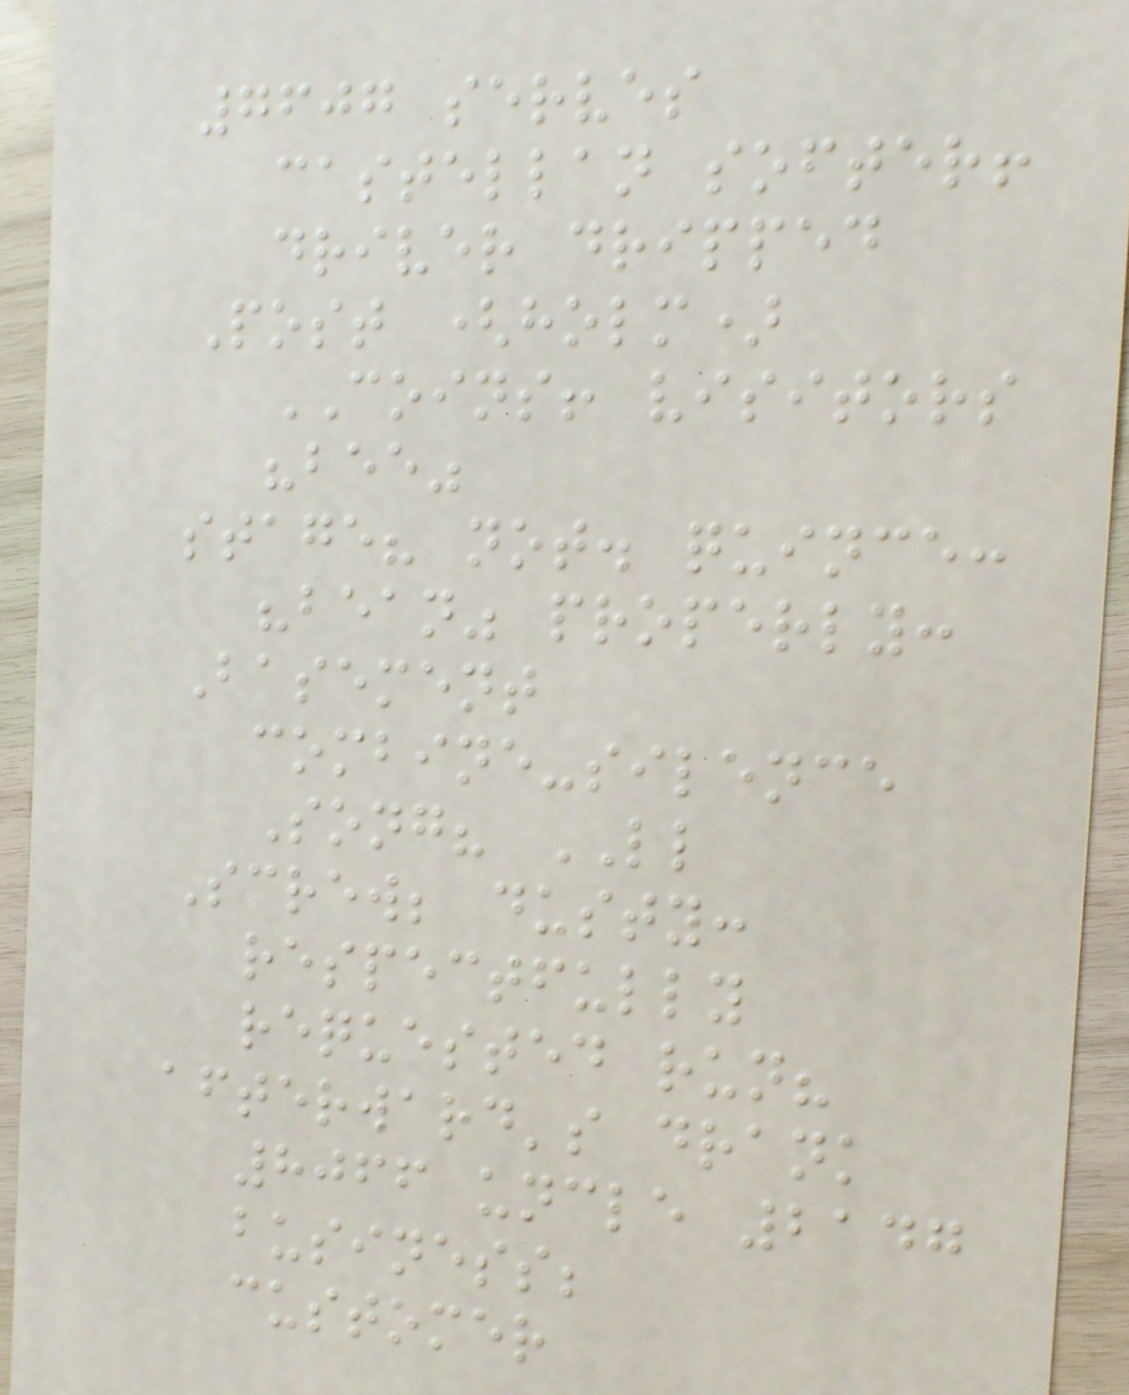7607 serves
castellan softer!
driver dripped
Post (holm)
COINS! visitors
"bee"
stage? not. quince:
"bean" properly:
Basement
combine-silence
Song? LL
Screw; dusty:
respectfully
requested run?
afterward's drank
8066 uncle 2147
business;
customer
